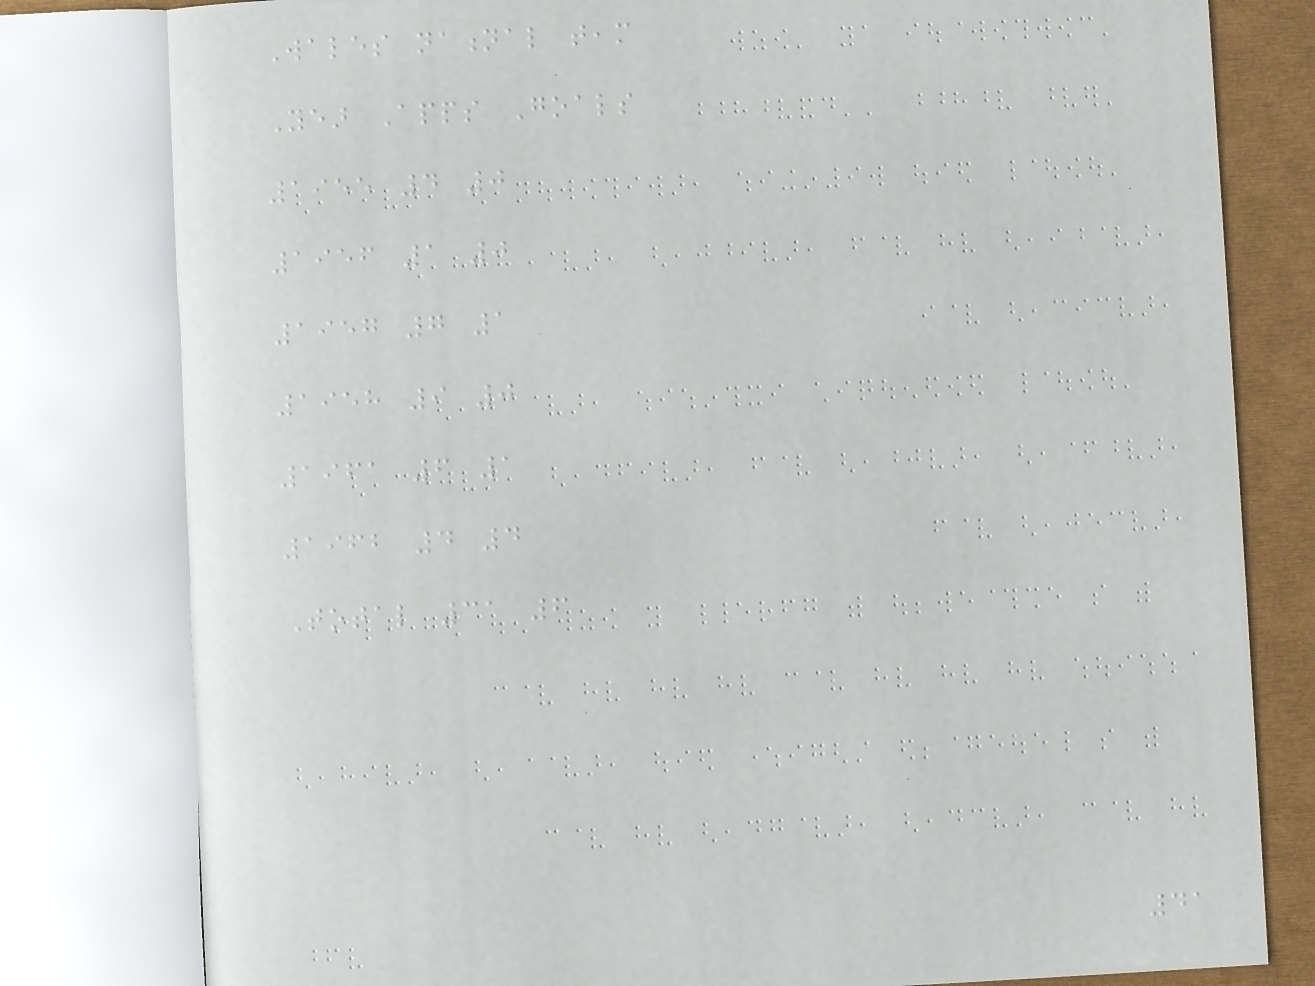Wales national team
Year Apps Goals
1955 4 0
1956 1 0
1957 7 1
1958 9 0
1961 6 1
1962 4 4
Total 31 6
41
